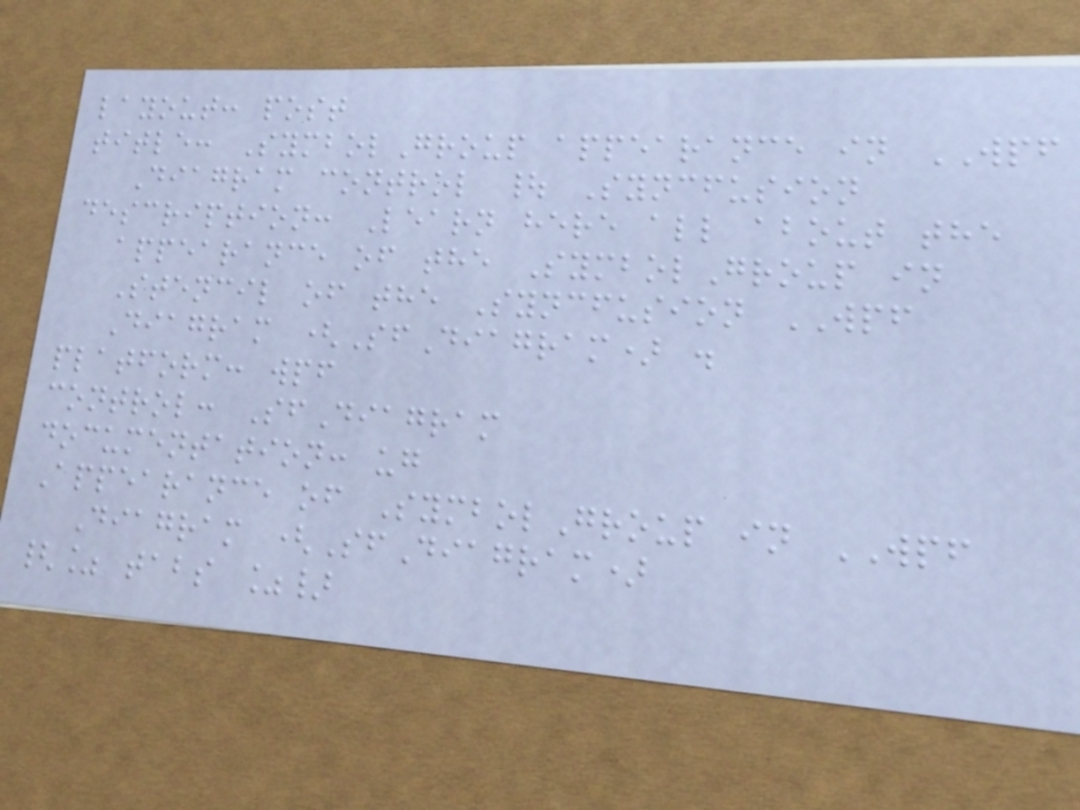layout: post
title: SymbolGroup appearance in WPF
Diagram control | Syncfusion
description: Learn here all about the
appearance of the SymbolGroup in
Stencil of the Syncfusion WPF
Diagram (SfDiagram) .
platform: wpf
control: SfDiagram
documentation: ug
Appearance of SymbolGroup in WPF
Diagram (SfDiagram)
{% tabs %}
